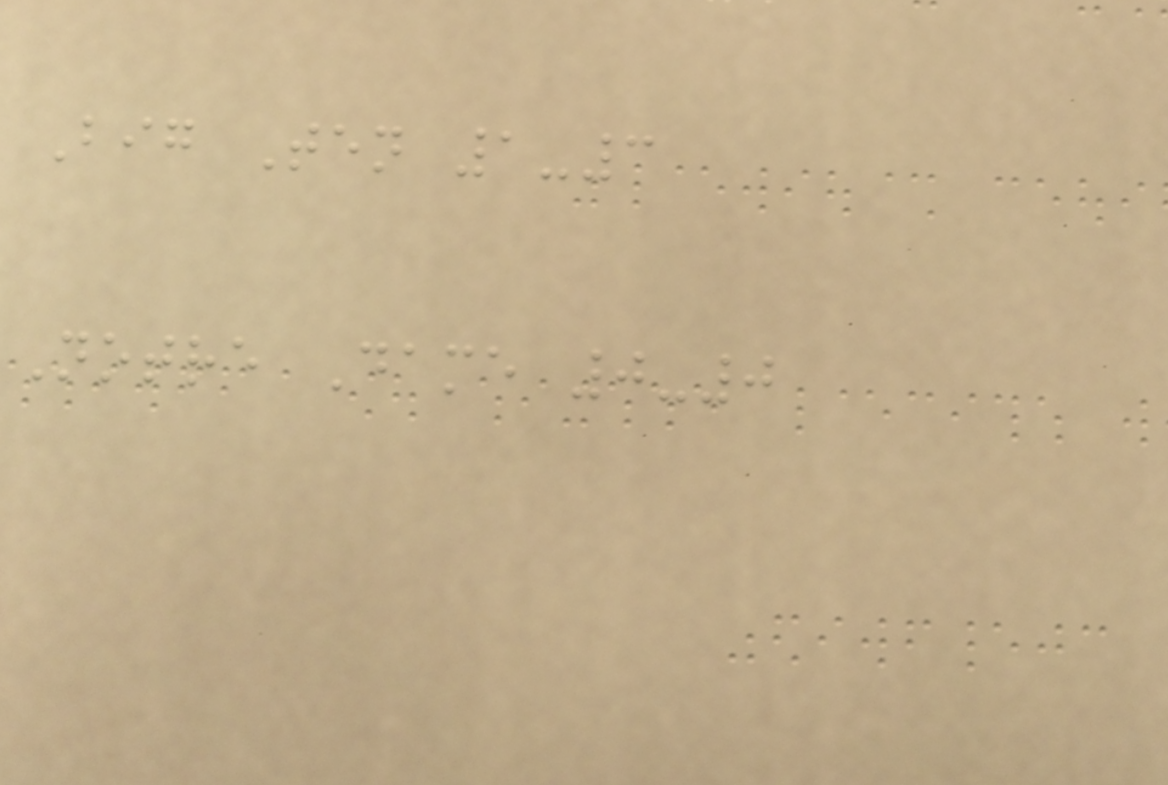Big Ten 1-3
Notre Dame 0-0
